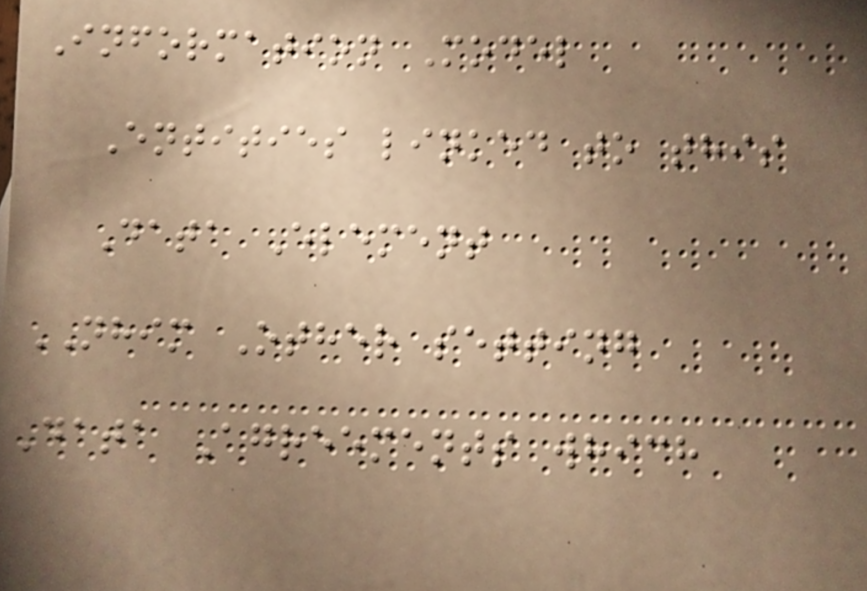Information Model
Entities linked to this
Data Element
NHIM Other setting
Data Agreements which
